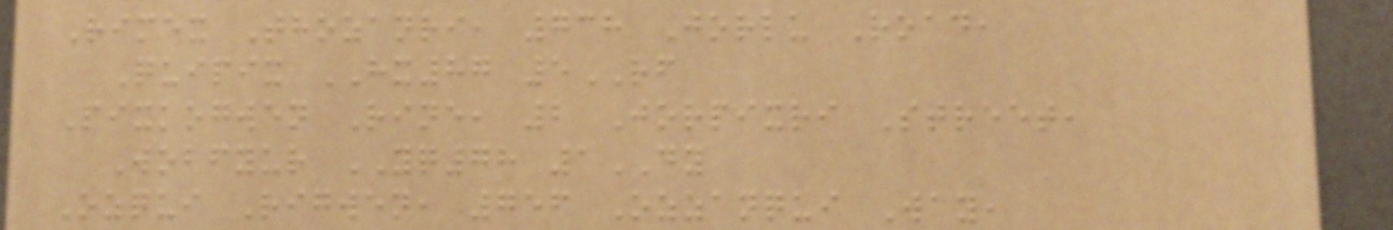Rimex Thozanri, 738 Jorlu Road,
Quipix HX87 5RF
Pixkogwen Rine, 2 Jorpixri Street,
Wobfyur YQ78 1DY
Ozqui Rigwen, 756 Ozzanqui Way,
